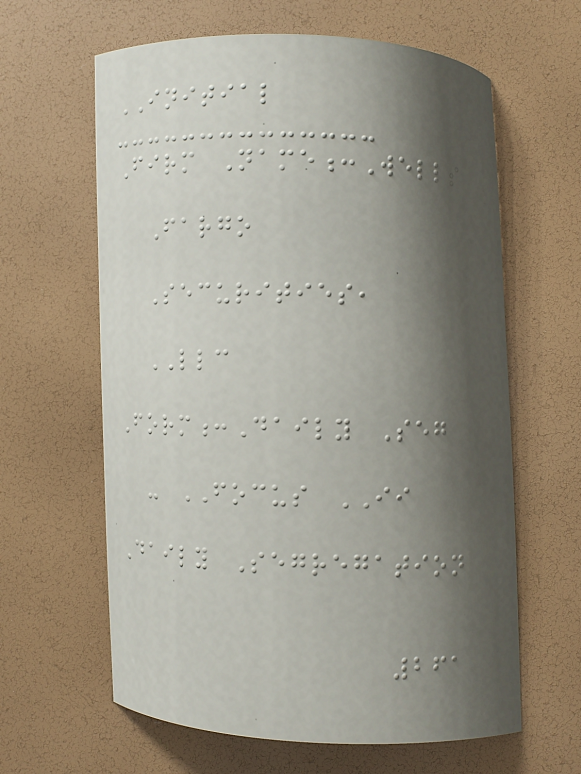INITIAL
Firm Name:Wells
Fargo
Securities,
LLC
Form:Daily Seg
- FOCUS II
Daily Segregation
261
